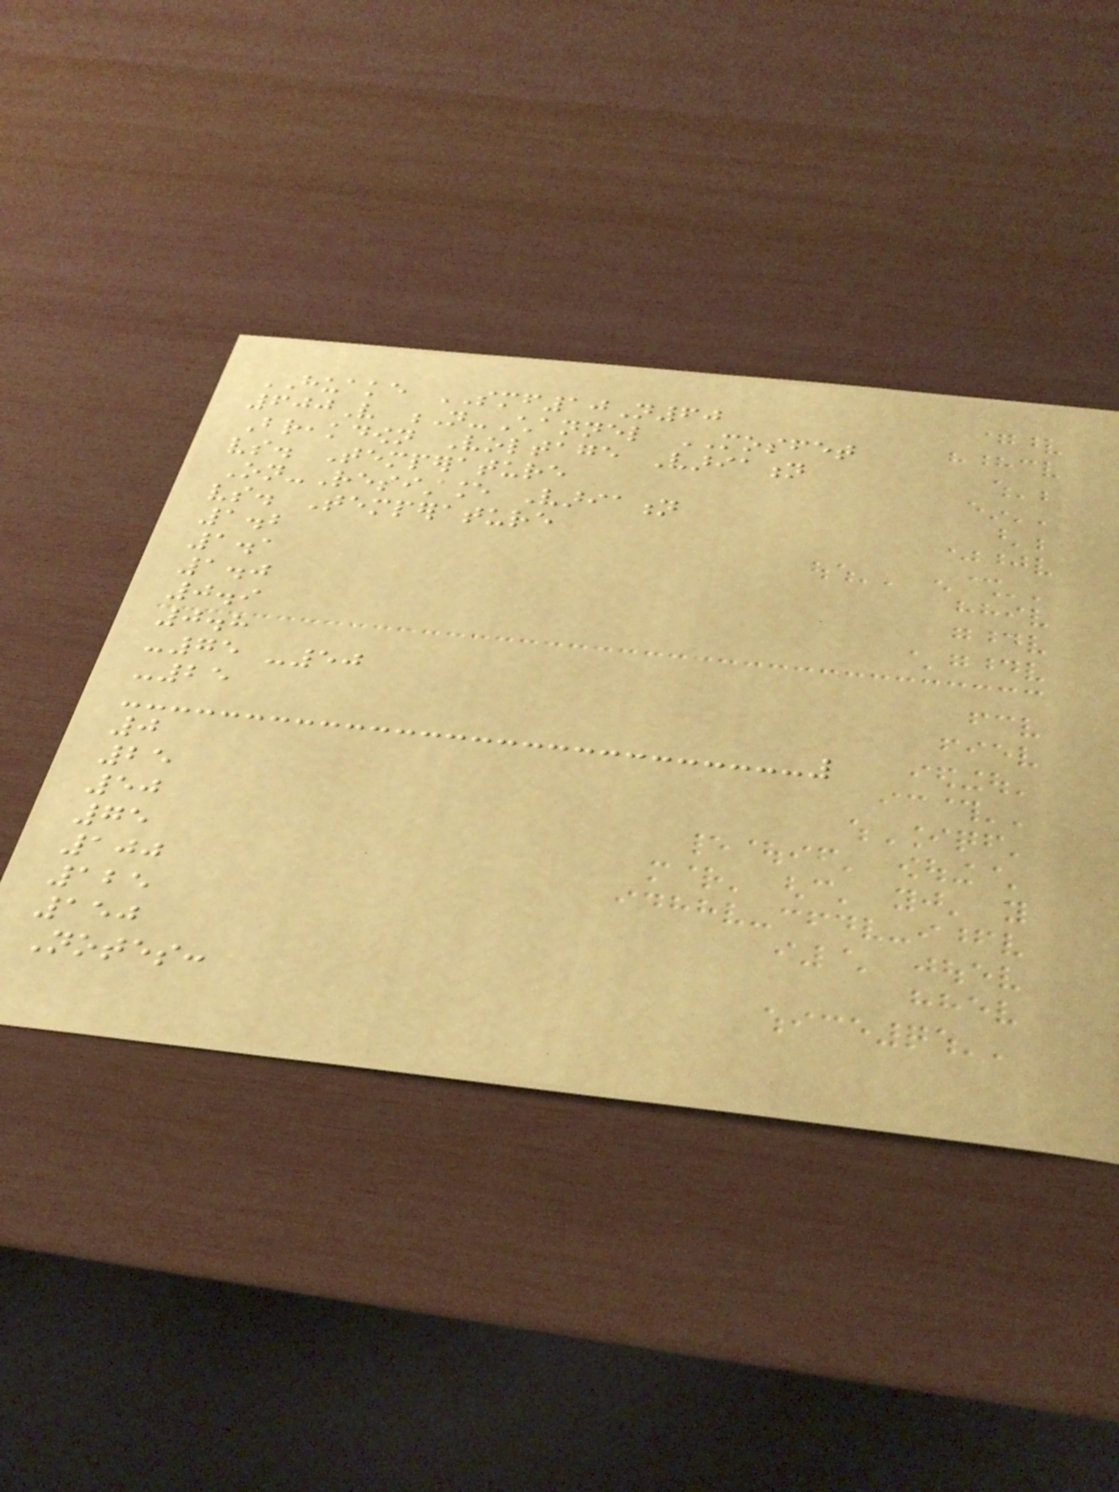HUAKE SMF10N60
600V N-Channel MOSFET
Breakdown Voltage Variation
vs. Temperature
On-Resistance Variation
vs. Temperature
1.2
1.1
1.0
0.9
0.8
-75 -50
-25
0
25
50
75
100
125
150
Notes:
